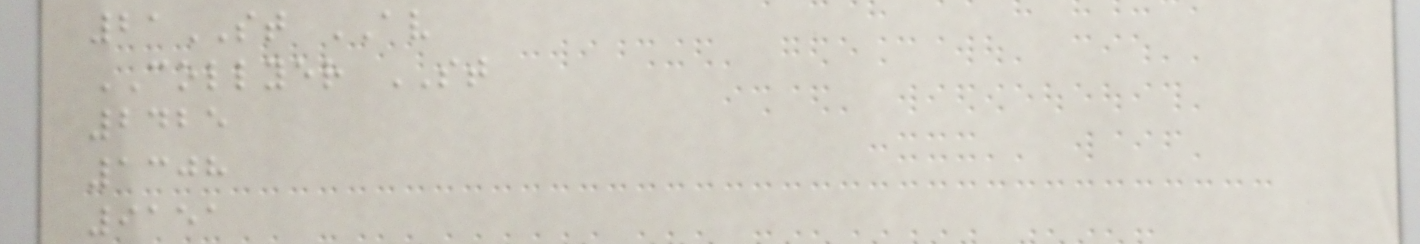21ST AV
COLLYER ST
2425
1308
9151
